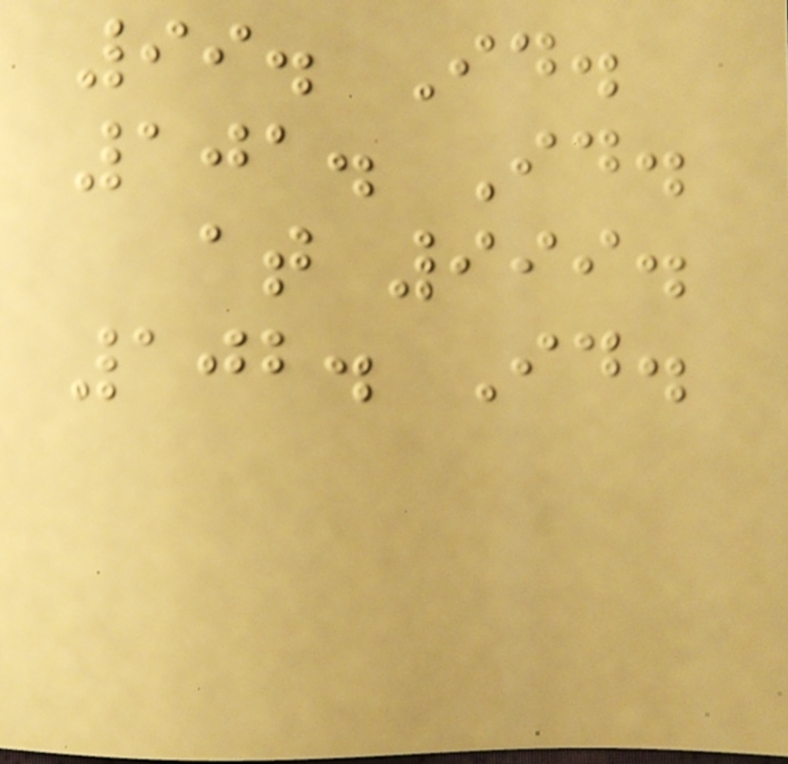99. Id.
101. Id.
at 999.
102. Id.
